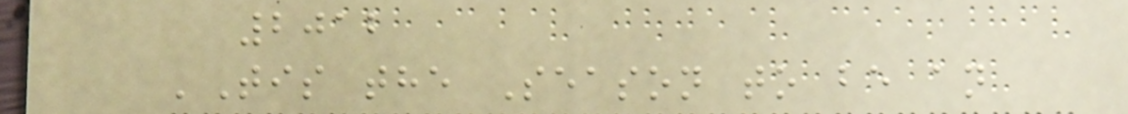2012
'Tis the Season to be an
